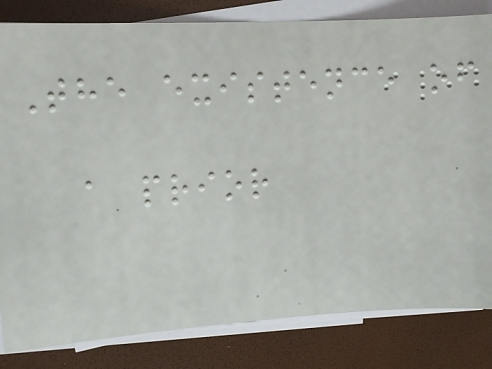The existence of
a prior
